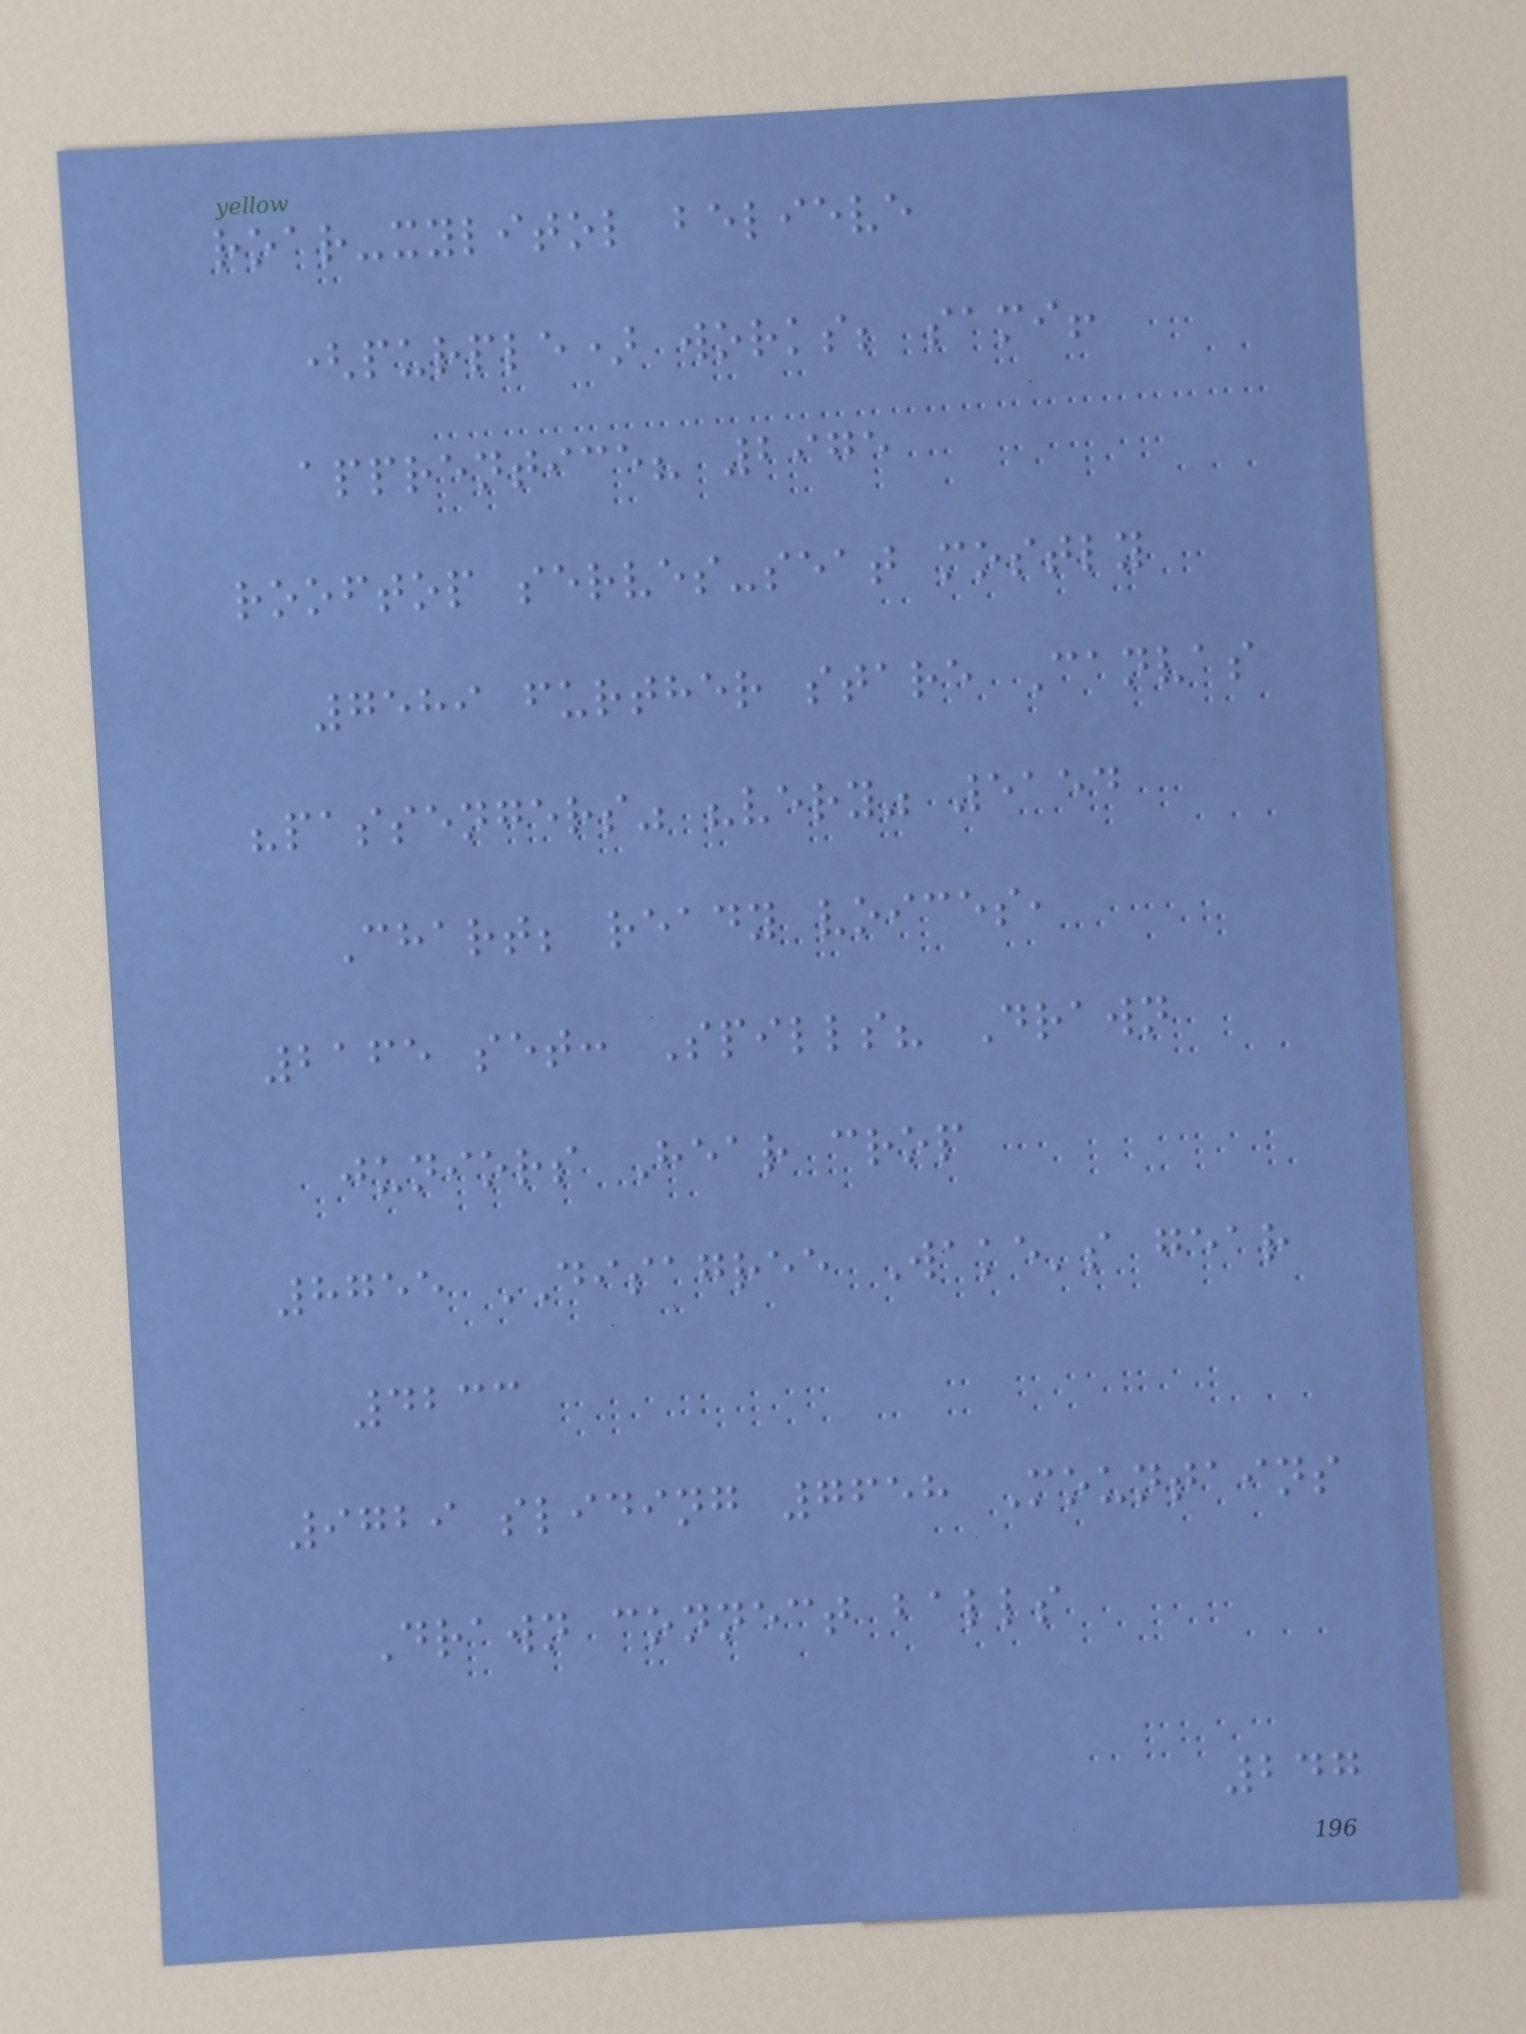roar-xylitol believe
(purple) works; sami!
apprentice? 2975
rooftop serves-seat mostly
7589 further stare Canvas
"passengers" "very" 5154
Chart; ready voices,
2165 set: Spills? Drawn
juniors Hear crop
8755 DISAGREE Wake's gear
4233
9729 sliding 7658 Mountains
Drawn connect balls
247
